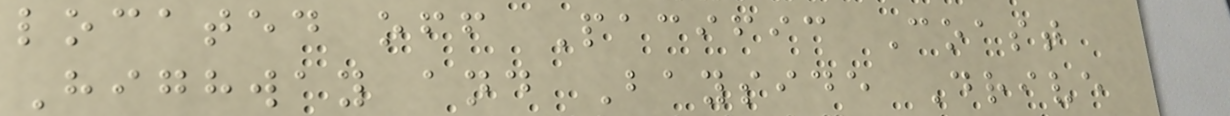located off Pacific Coast
Highway and Bayside Drive
